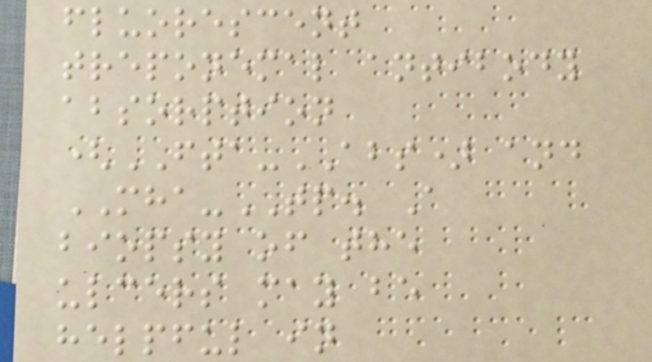fluorescent
treponemal antibody
absorption
(FTA-ABS) and
MHA-TP. A
biopsy of the
ulcers may be
helpful in
